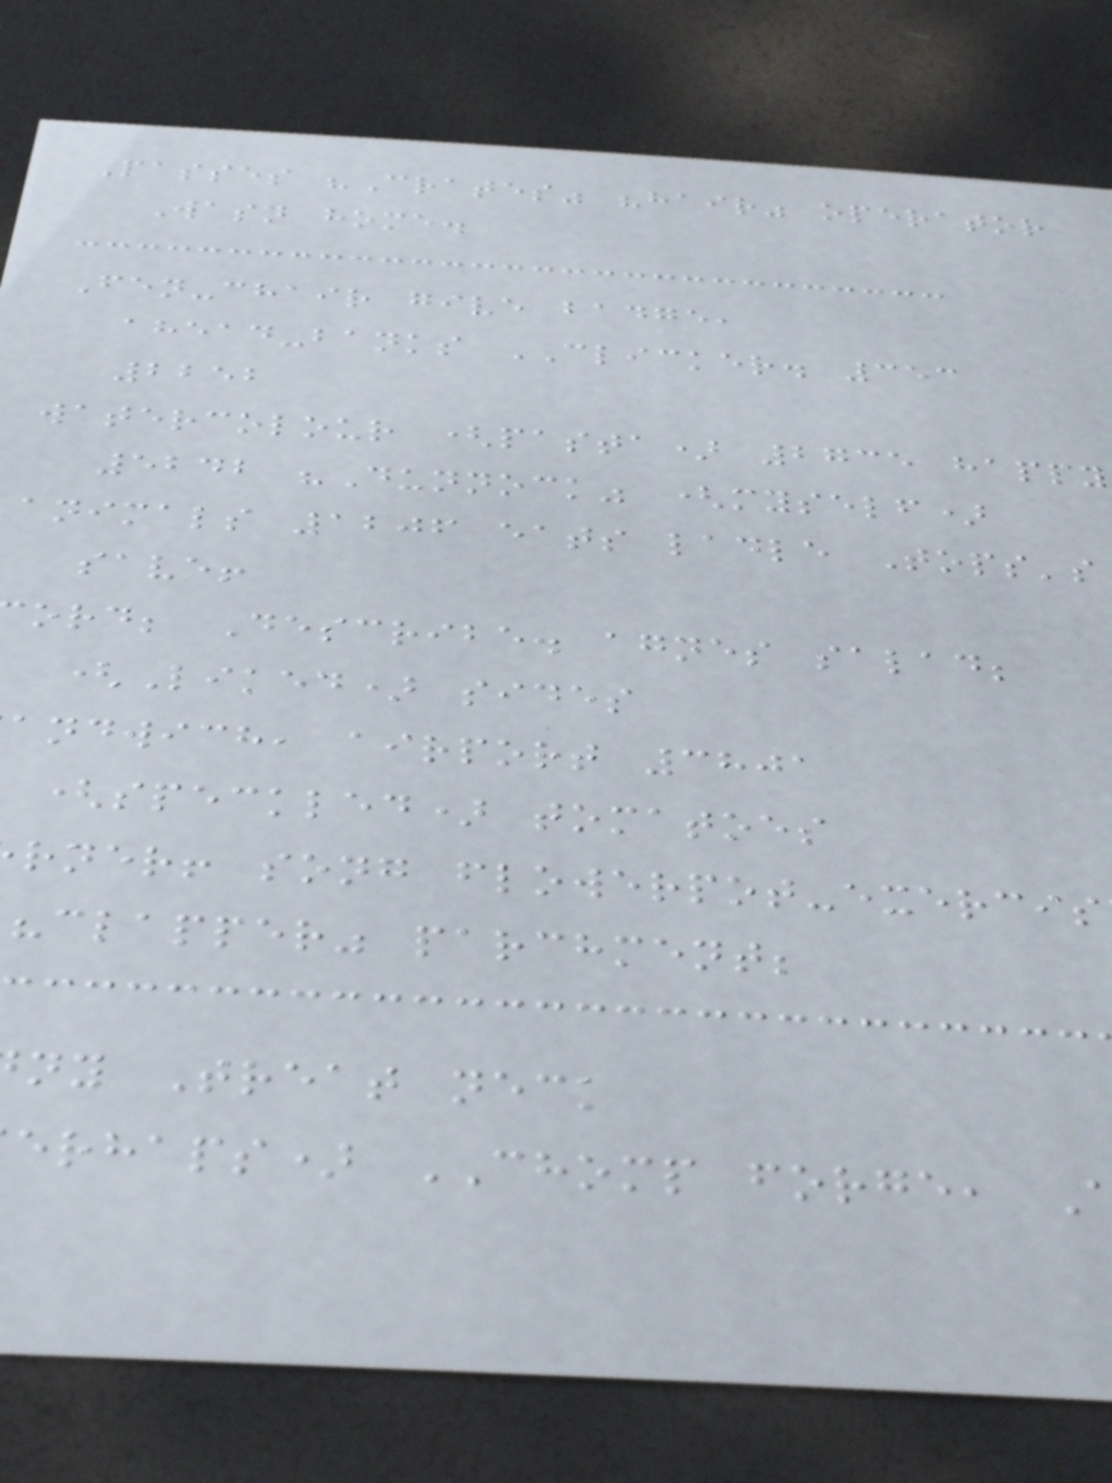Passes "Crates" "hair" operator
Wasn home.
Fen-chair give badge,
ahead-banks CLICKER. 353
2252
watercolour (pasta) 2735 happy
5242 "Dunnock" (myself)
animals 1206 eats ladle Tops's
save!
ord; Describe. agnes salad;
(Liked) sides
andwich, airport 3801
(speckled) tomatoes
rner! song flowerpot-exercis
"clapper" parchment;
ny Treat neck
erhaps) CHOMP forge,
